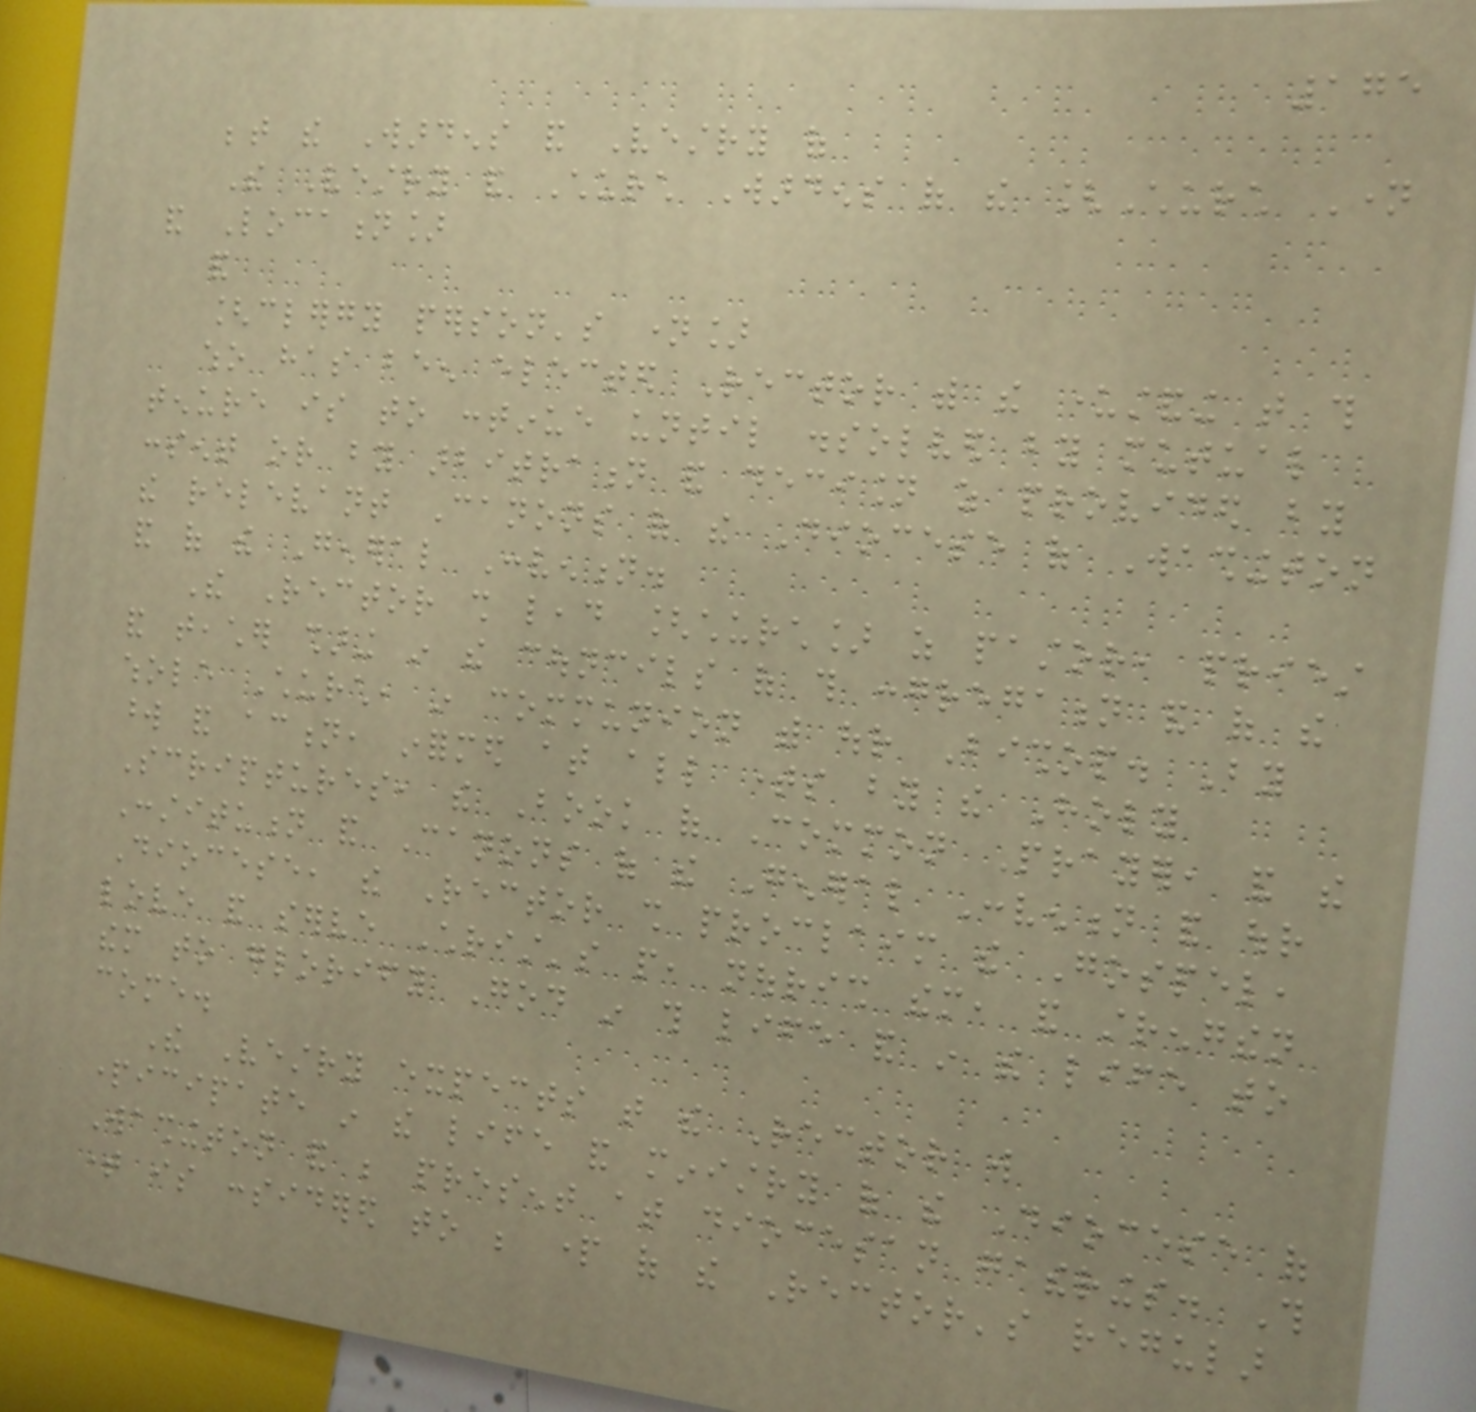175
between the Wardens and Vestry of
The Vestry and Church Wardens of the [Church Name
and Location]
and
[clergy person's name]
who has been elected Rector with the understanding that this
tenure is to continue until dissolved by mutual
consent or by arbitration and decision as provided by
the relevant Canons of the Diocese of Washington
and of the General Convention.
The Rector shall lead [church] as pastor, priest
and teacher sharing in the councils of this congregation and of the
whole Church, in communion with our Bishop. By
word and action, informed at all times by the Holy
Scriptures, the Book of Common Prayer, and the
Constitution and Canons of the General Convention and our
Diocese, the Rector shall proclaim the Gospel,
love and serve Christ's people, nourish them, and strengthen
them to glorify God in this life and in the life to
come.
The Vestry expects that the Rector will
participate in the life and ministry of the Diocese of
Washington and be present at diocesan gatherings. This
time is considered to be part of the Rector's regular
